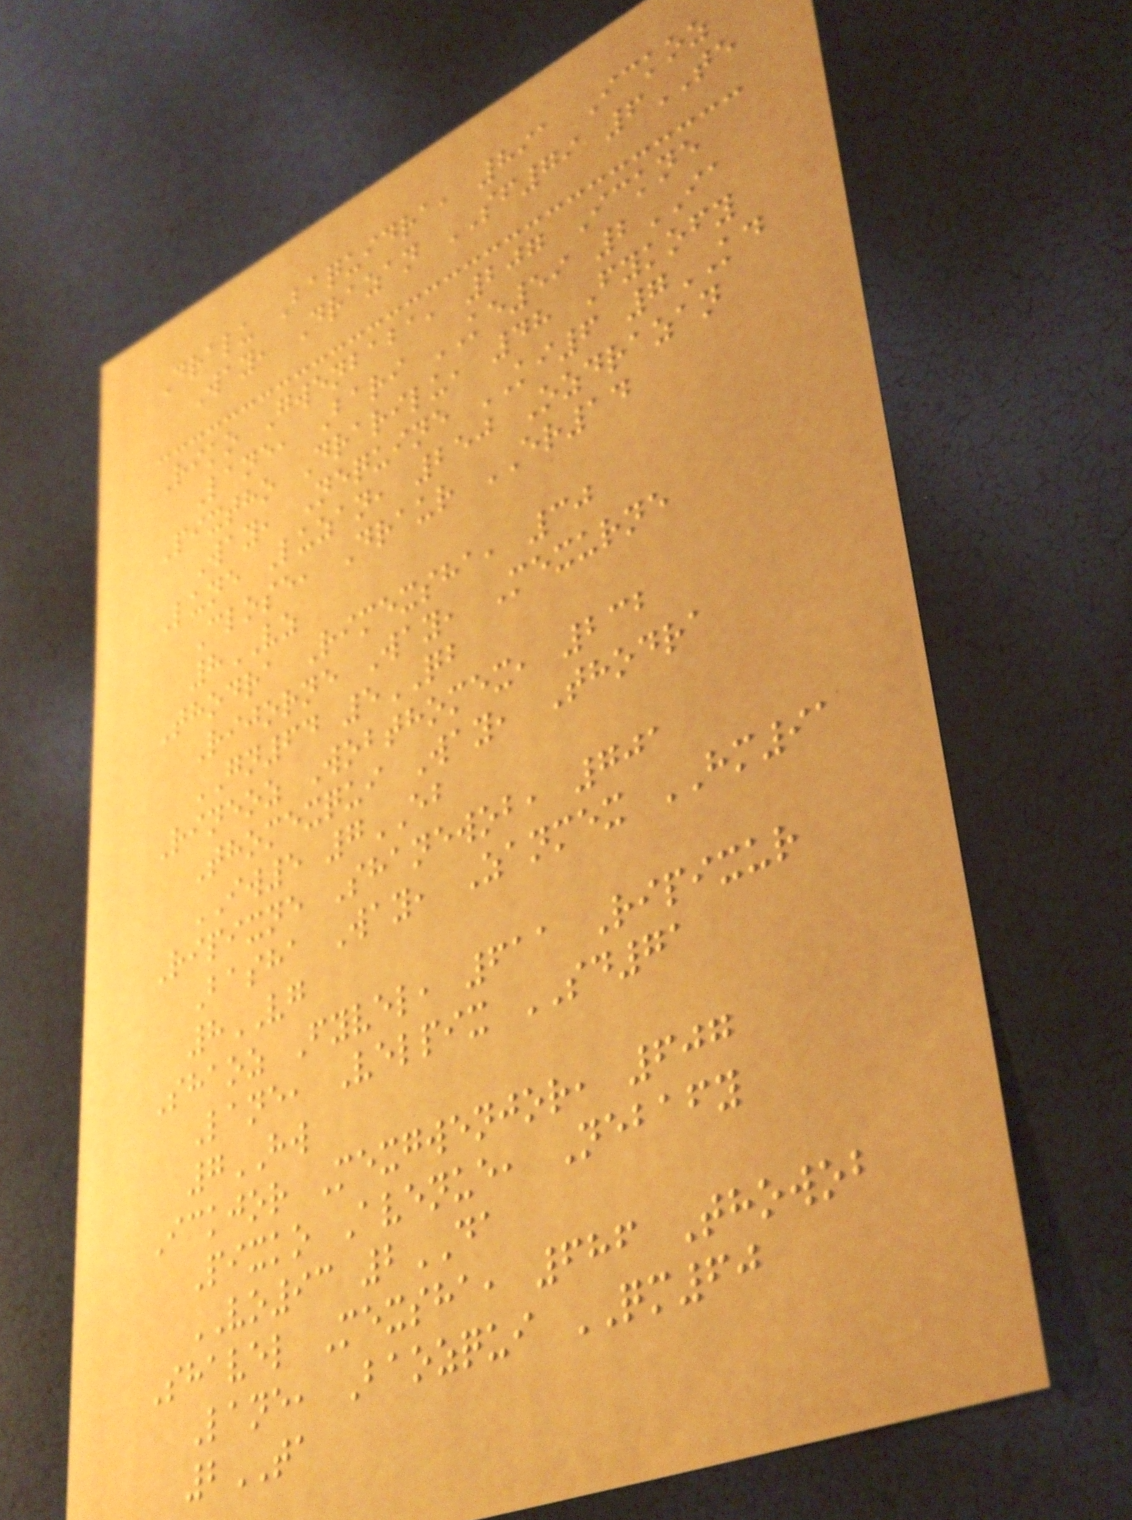Dralu Baquidra, 891 Ickoz
Way, Drazan SF79 6TE
Riko Gwenbaba, 207 Ickne
Lane, Bari KE59 2IA
Pixtho Drarilu, 48 Fykofy
Way, Nequine KI6 7KD
Lune Luzan, 250 Ozdrazan
Close, Draur ER14
8VZ
Thodra Rimexsha, 30
Rijorne Way, Mexurne
GN64 5QB
Rineoz Wobthomex, 232
Thomexqui Way, Thodra
IW5 7EB
Ripixne Shanewob, 701
Basha Way, Zanmex HM91
8VG
Shaoz Fyvel, 611 Ripixur
Lane, Velpix SD71
7HW
Ickjor Mexgwenjor, 607
Pixko Avenue, Nebafy
VO93 2DA
Shavel Mexsha, 686 Thowob
Lane, Baozqui QM60
2TA
